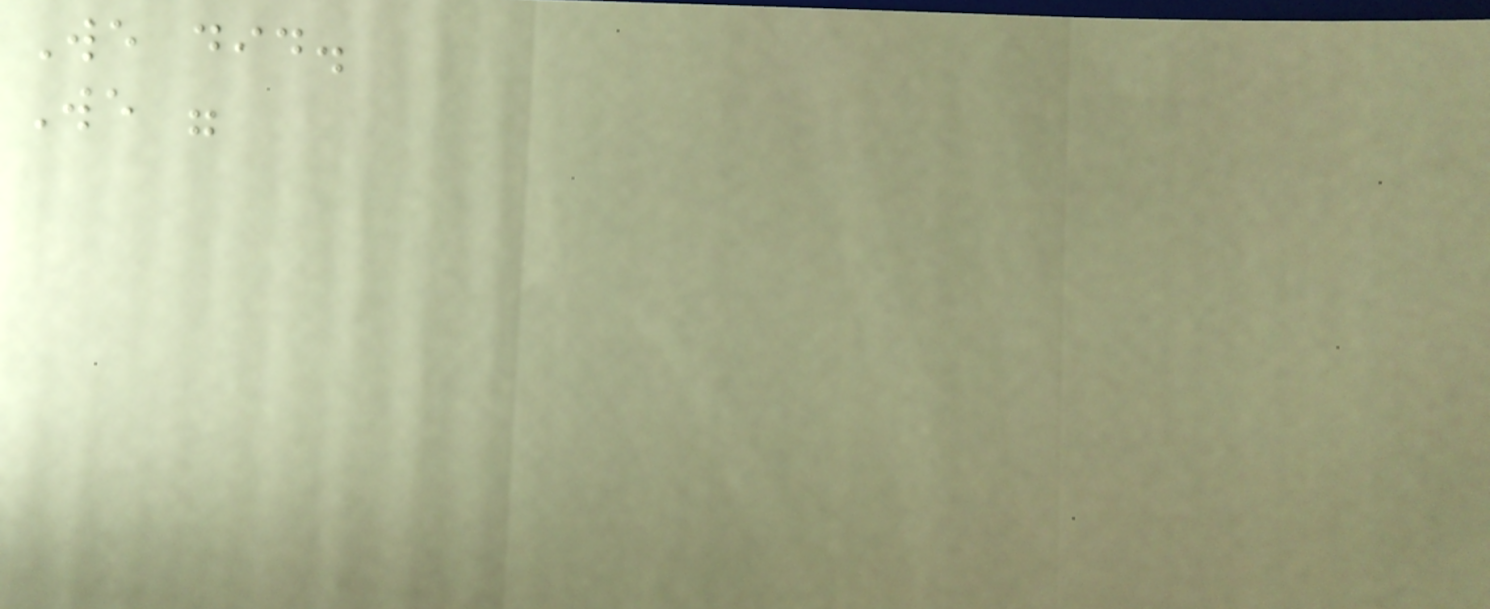We did.
We were
